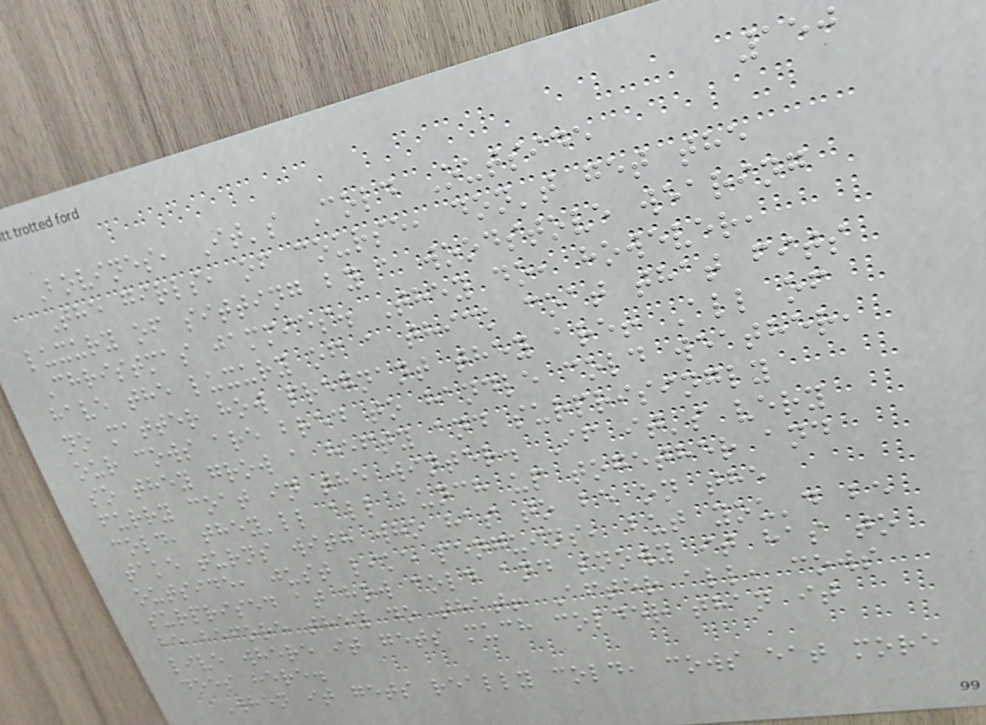150
Bovines, It's Cold Outside
The girls, of course, don't get the
luxury of sitting by a woodstove wearing
Christmas jammies. They do, however,
have the luxury of a thick coat that fits
no matter how pregnant they are! All of
our cows are bred to handle cold weather,
so they grow a hefty and surprisingly
furry coat in the winter. If it's very
cold, they'll all bunch up together and
take turns with who has to be on the
outside, just like penguins, but you'd be
surprised at how cold and snowy it has to
be before they do that! After all, cows
live where it gets much colder than it
does here.
When it gets really cold, cows eat more
